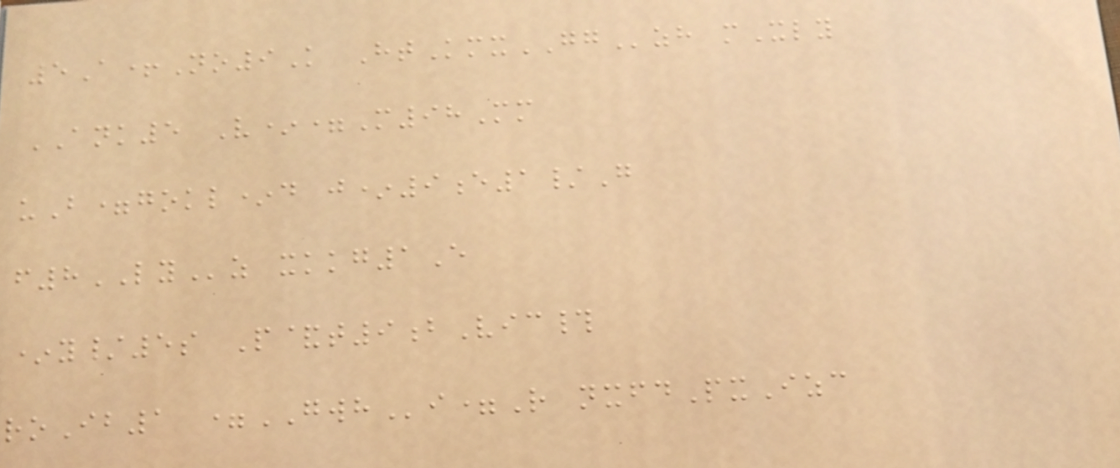5A+No9K HtKmxGGzh mXly
ANK5 V*=M98Mm
uB=gokl*d j*9e1/G
f8LYz xkkg1E
*y/5s P&t9bVic#
roIb1 =GWHi=R nxfdPxIzc
